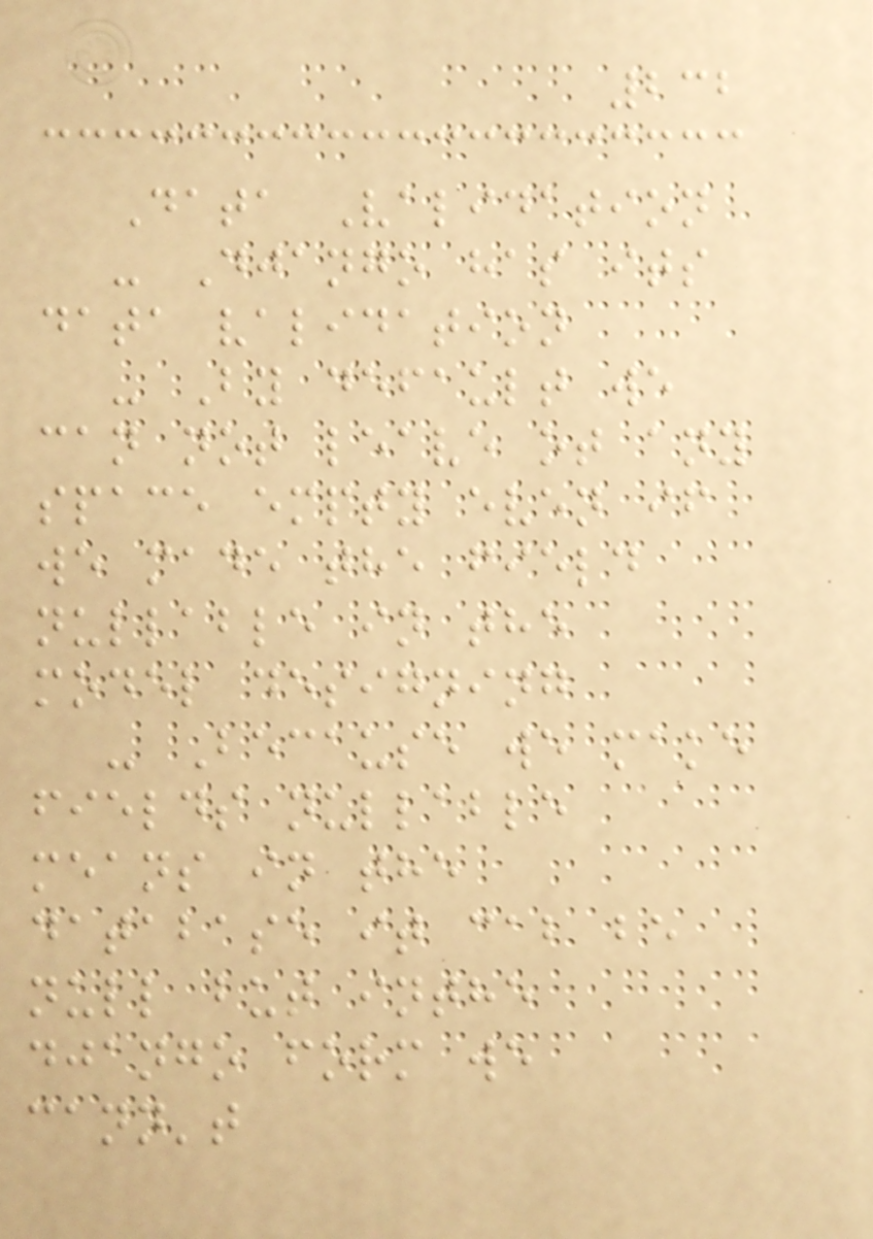232
Data Validation
- Django has its
data validation
- By default we
can not leave ot any
space empty even if
we made the field
nullable in the
model designing
- Because we make
fields nullable
means in the
database it cab be
null but inthe
django form we
cann't
